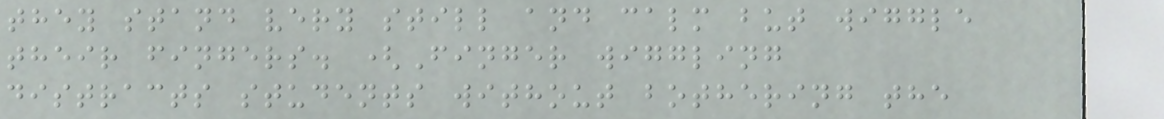they stand very still and calm but wiggle
their fingers. (Finger wiggling
distracts students without bothering the
